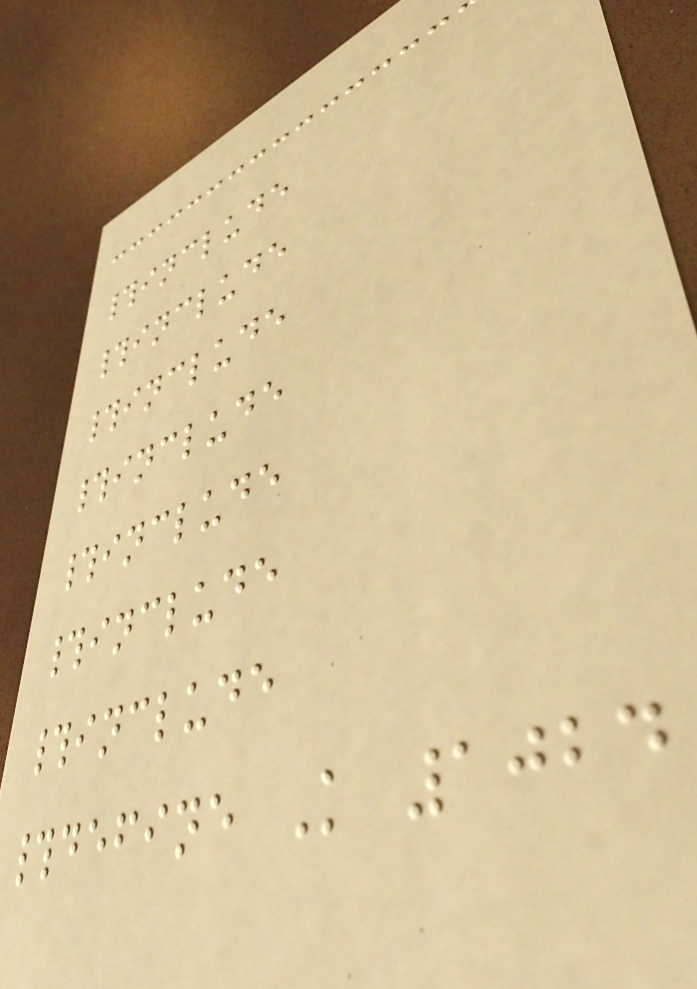#include
#include
#include
#include
#include
#include
#include
#define K 1024
